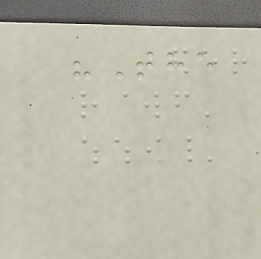"The
